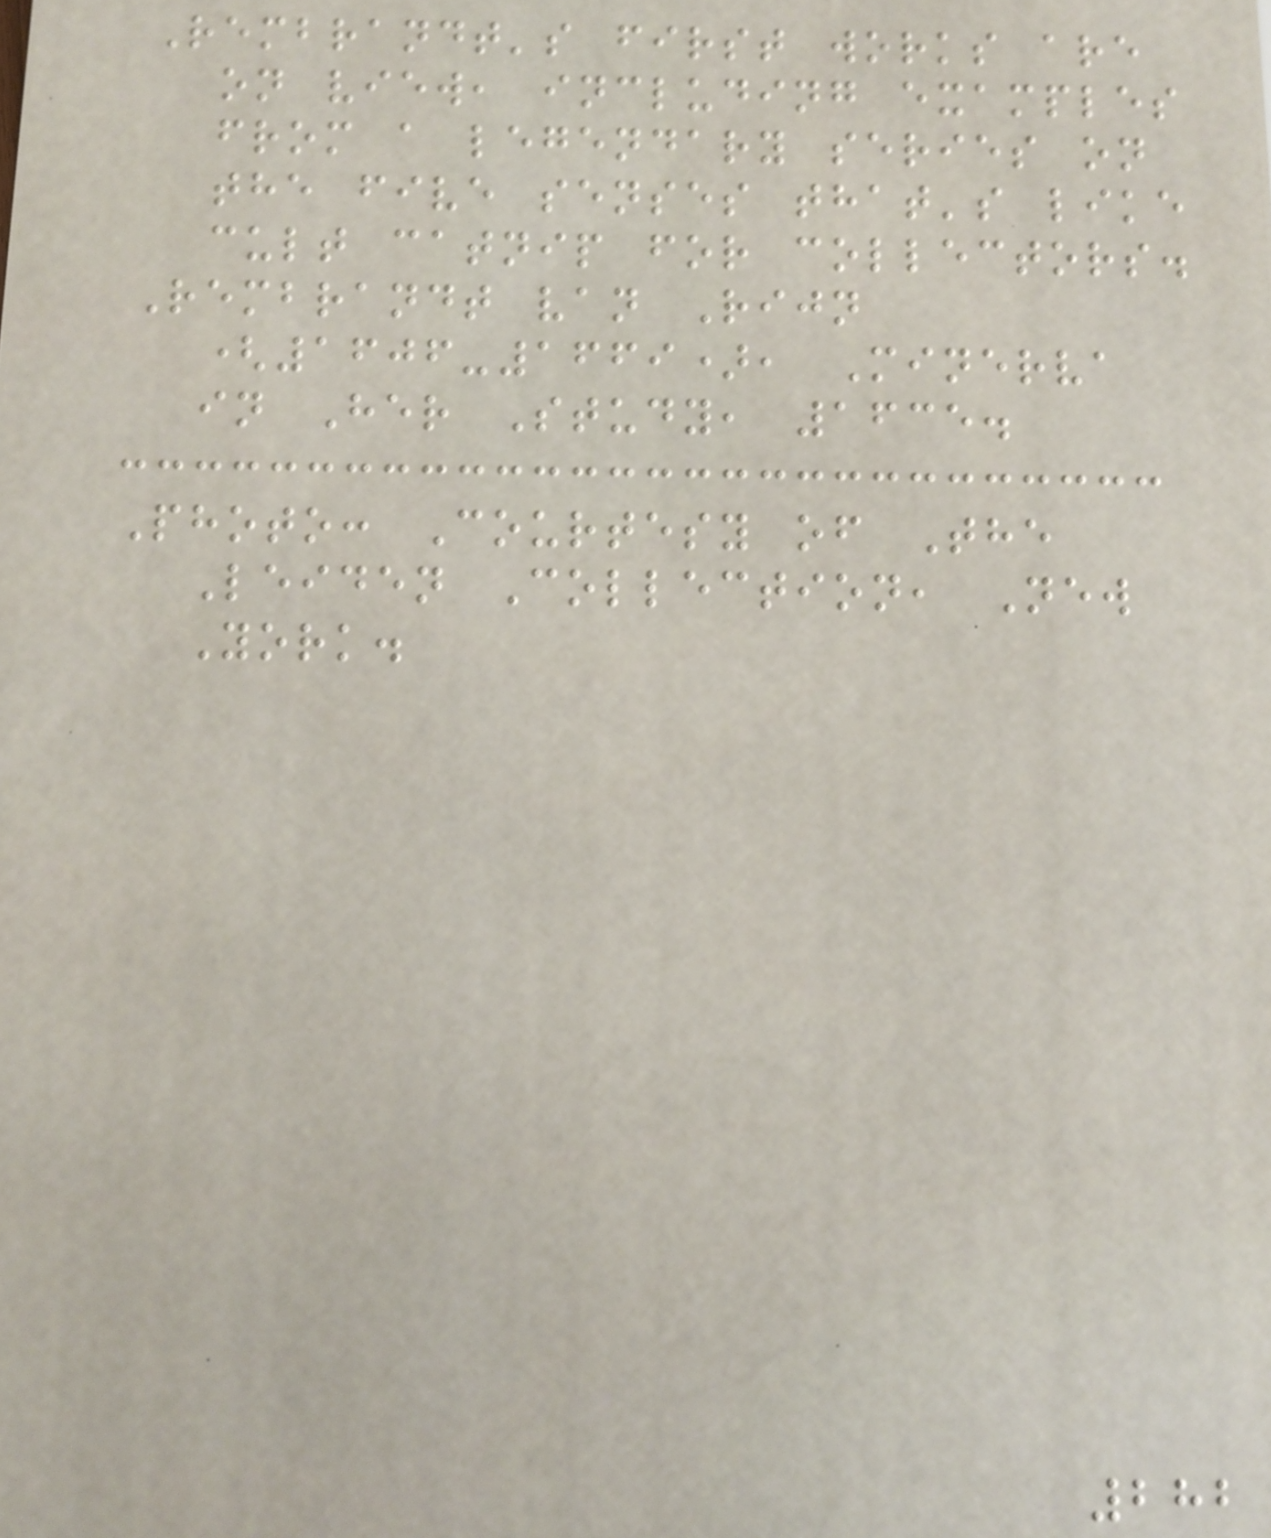Rembrandt's first works are
on view, including examples
from a legendary series on
the five senses that's like
cult catnip for collectors.
Rembrandt van Rijn
(1606-1669), Minerva
in Her Study, 1635.
Photo: Courtesy of The
Leiden Collection, New
York.
282
